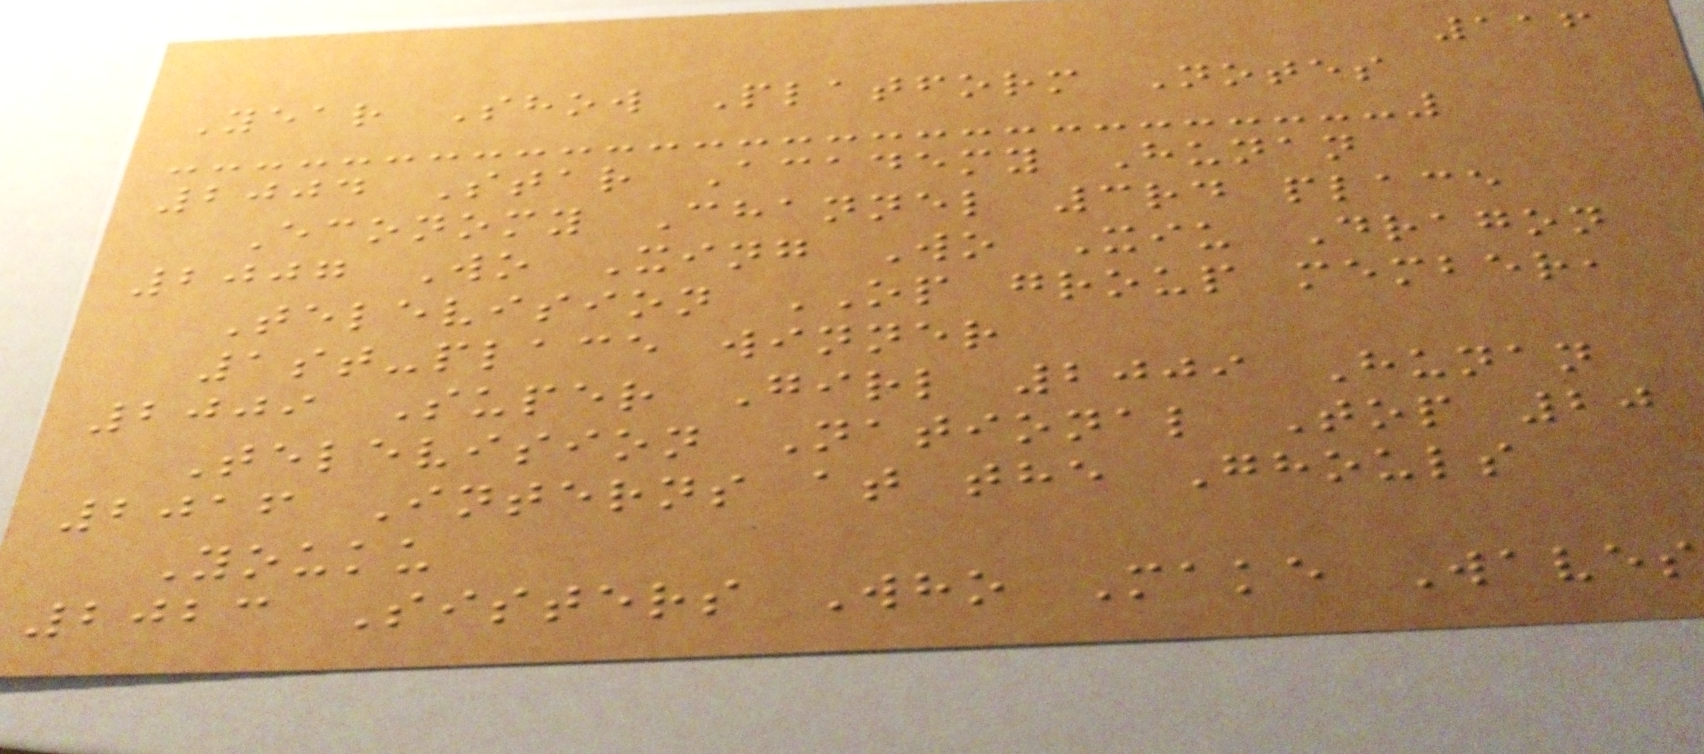116
Year Show Platform Notes
2004 Star Academy Hunan
Economy Channel 3rd place
2007 Wo Xing Wo Xiu Dragon
Television OP group member,
1st-place winner
2009 Super Girl 2009 Hunan
Television National Top 20
2016 Interns at the Ghouls
Youku
2023 Sisters Who Make Waves
